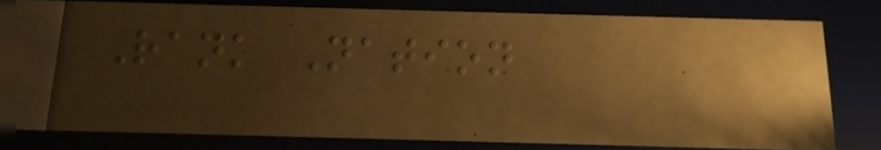Rank Nation
